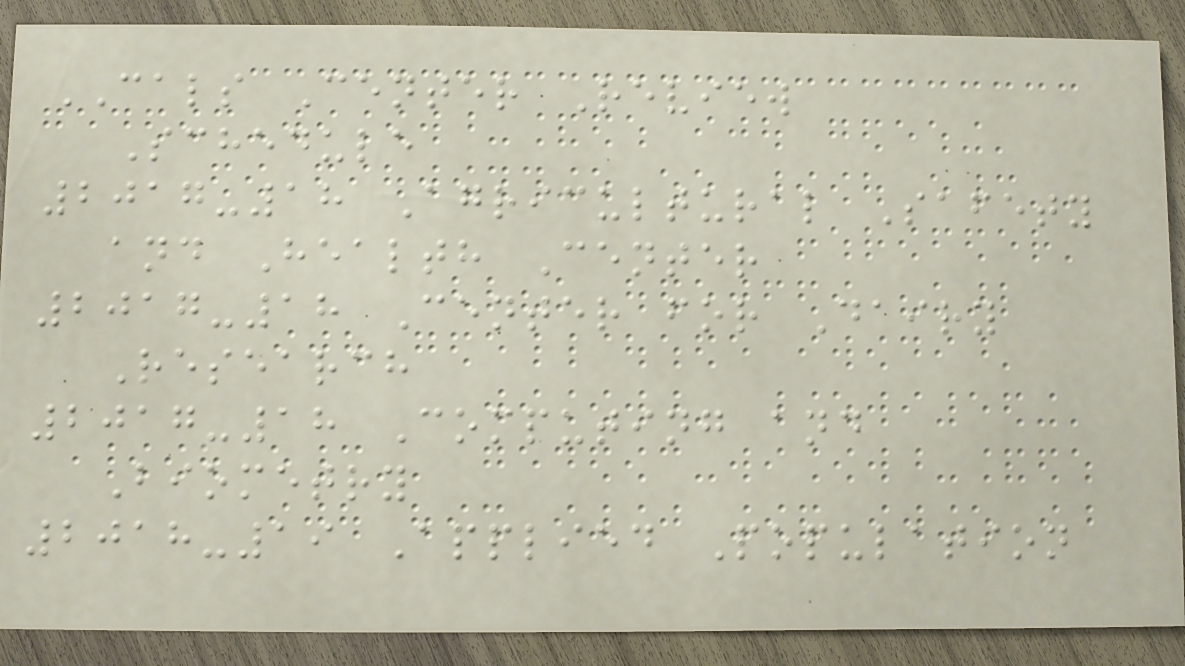CALS Center Review
Schedule
2017-18 Agricultural Safety
and Health Center
2017-18 Center for Dairy
Research
2017-18 Computing and
Biometry
2018-19 Applied Population
